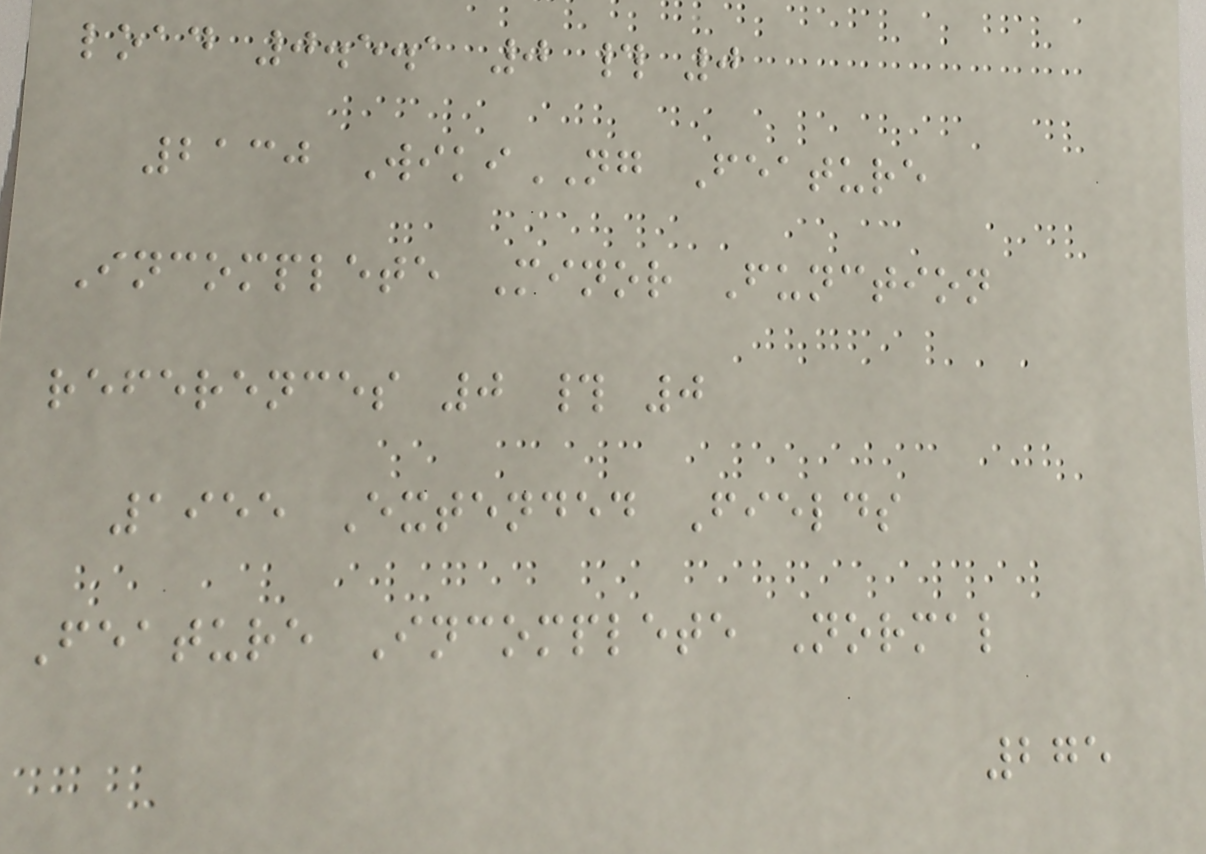load 0.5.1 0 # 0
2130 WikiNG Feature
Incomplete Minor Function
references 0 # 0
1955 Extended Fields
Feature Incomplete Normal
275
